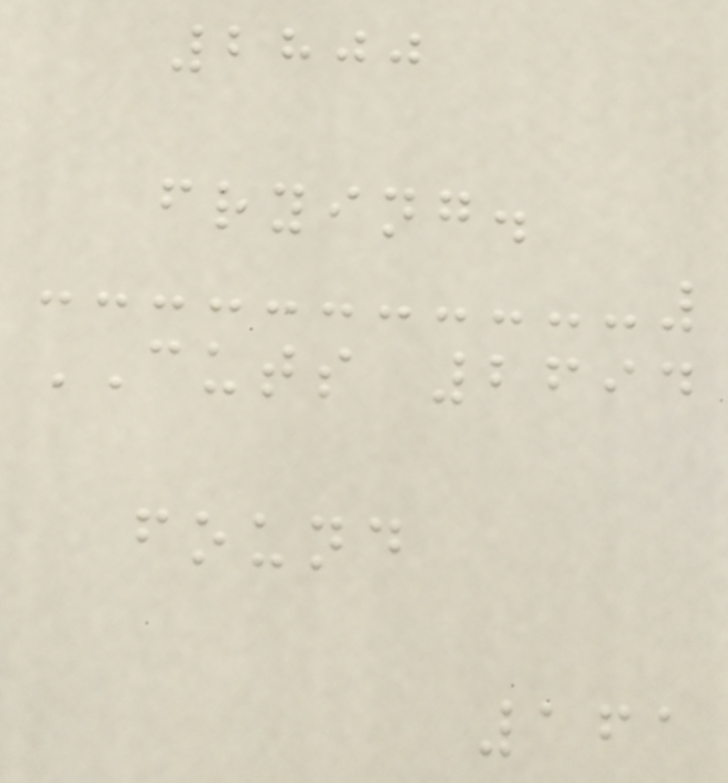2800
frying.
CUTS 2694
found
161
